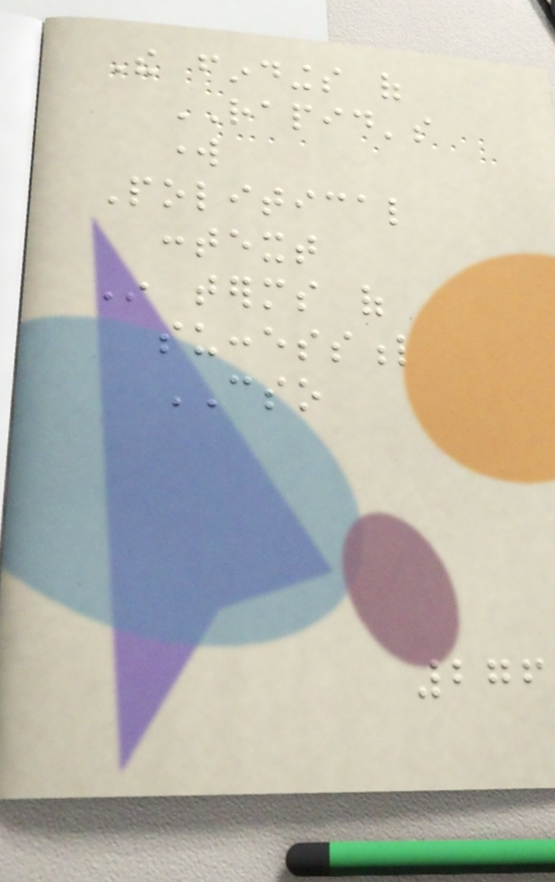The findings of
RAPID's
work
Political
context
In terms of
successful
CSO
276
